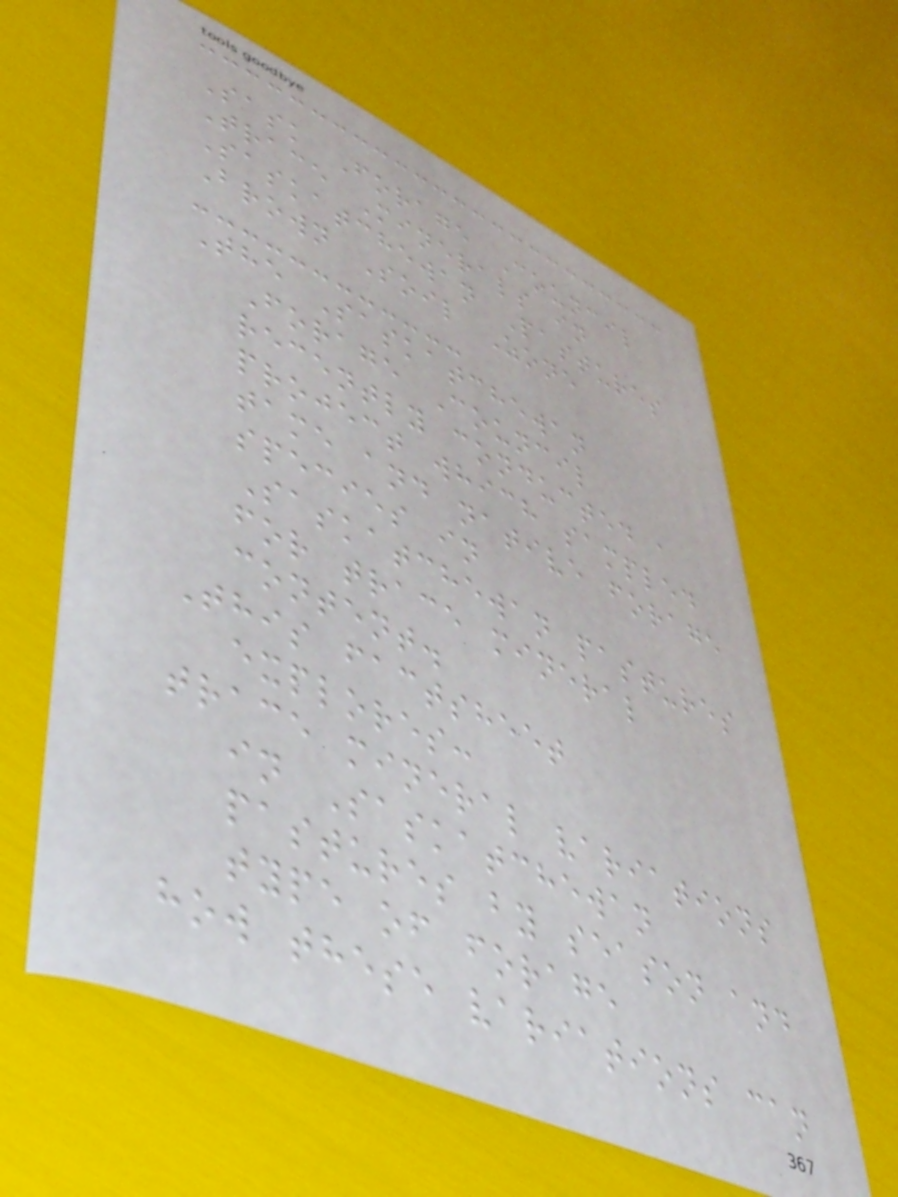Sask Forage Council
Trace Minerals in
Saskatchewan Pastures
Brown Soil Zone
The Saskatchewan
Forage Council
recently conducted a
project which sampled
tame and native forage
species in
Saskatchewan pastures
for trace mineral
content.
This factsheet
explores:
trace mineral variations
in Saskatchewan
pastures by season and
type of forage
how these variations can
